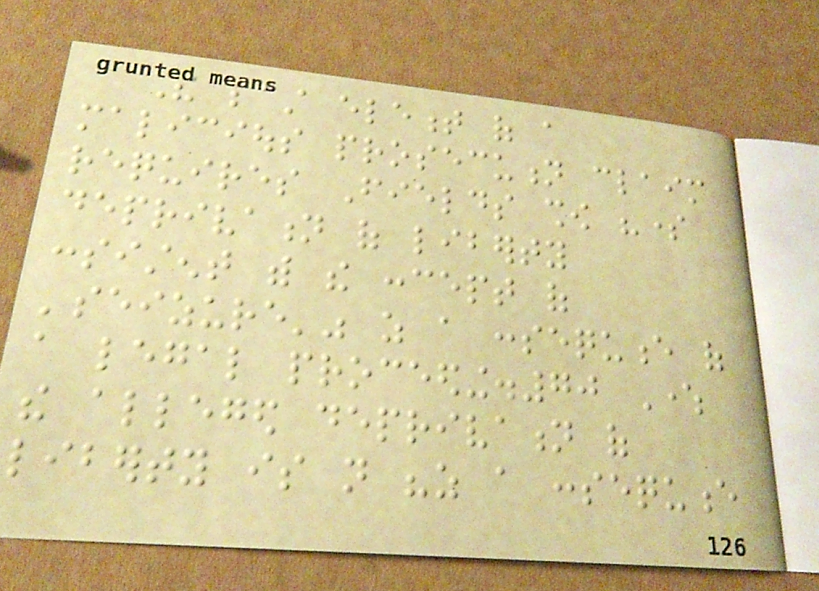The last element of a
malicious prosecution claim
requires Fields show "some
deprivation of liberty
consistent with the concept of
'seizure'" as a consequence of
a legal proceeding.70 Where
the alleged deprivation of
liberty is not "as a consequence
